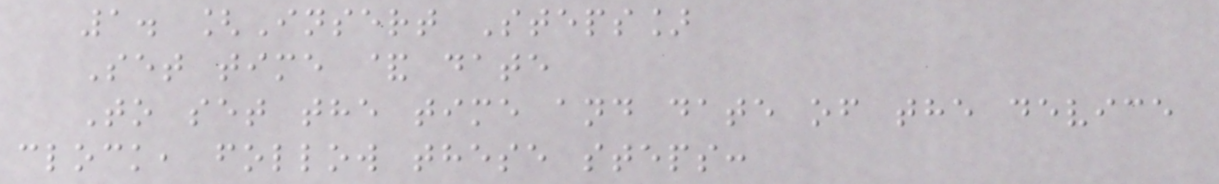1. [Insert Steps]
Set time & date
To set the time and date of the device
clock, follow these steps:
